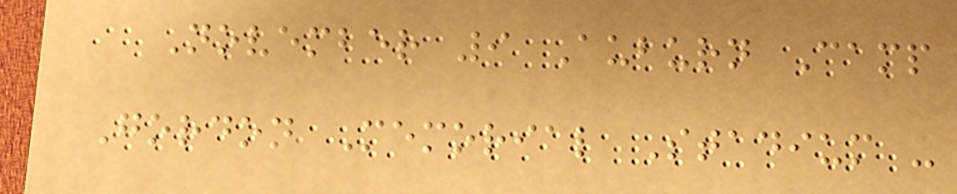November 9 Auburn Camp
Gordon Memorial Stadium -
